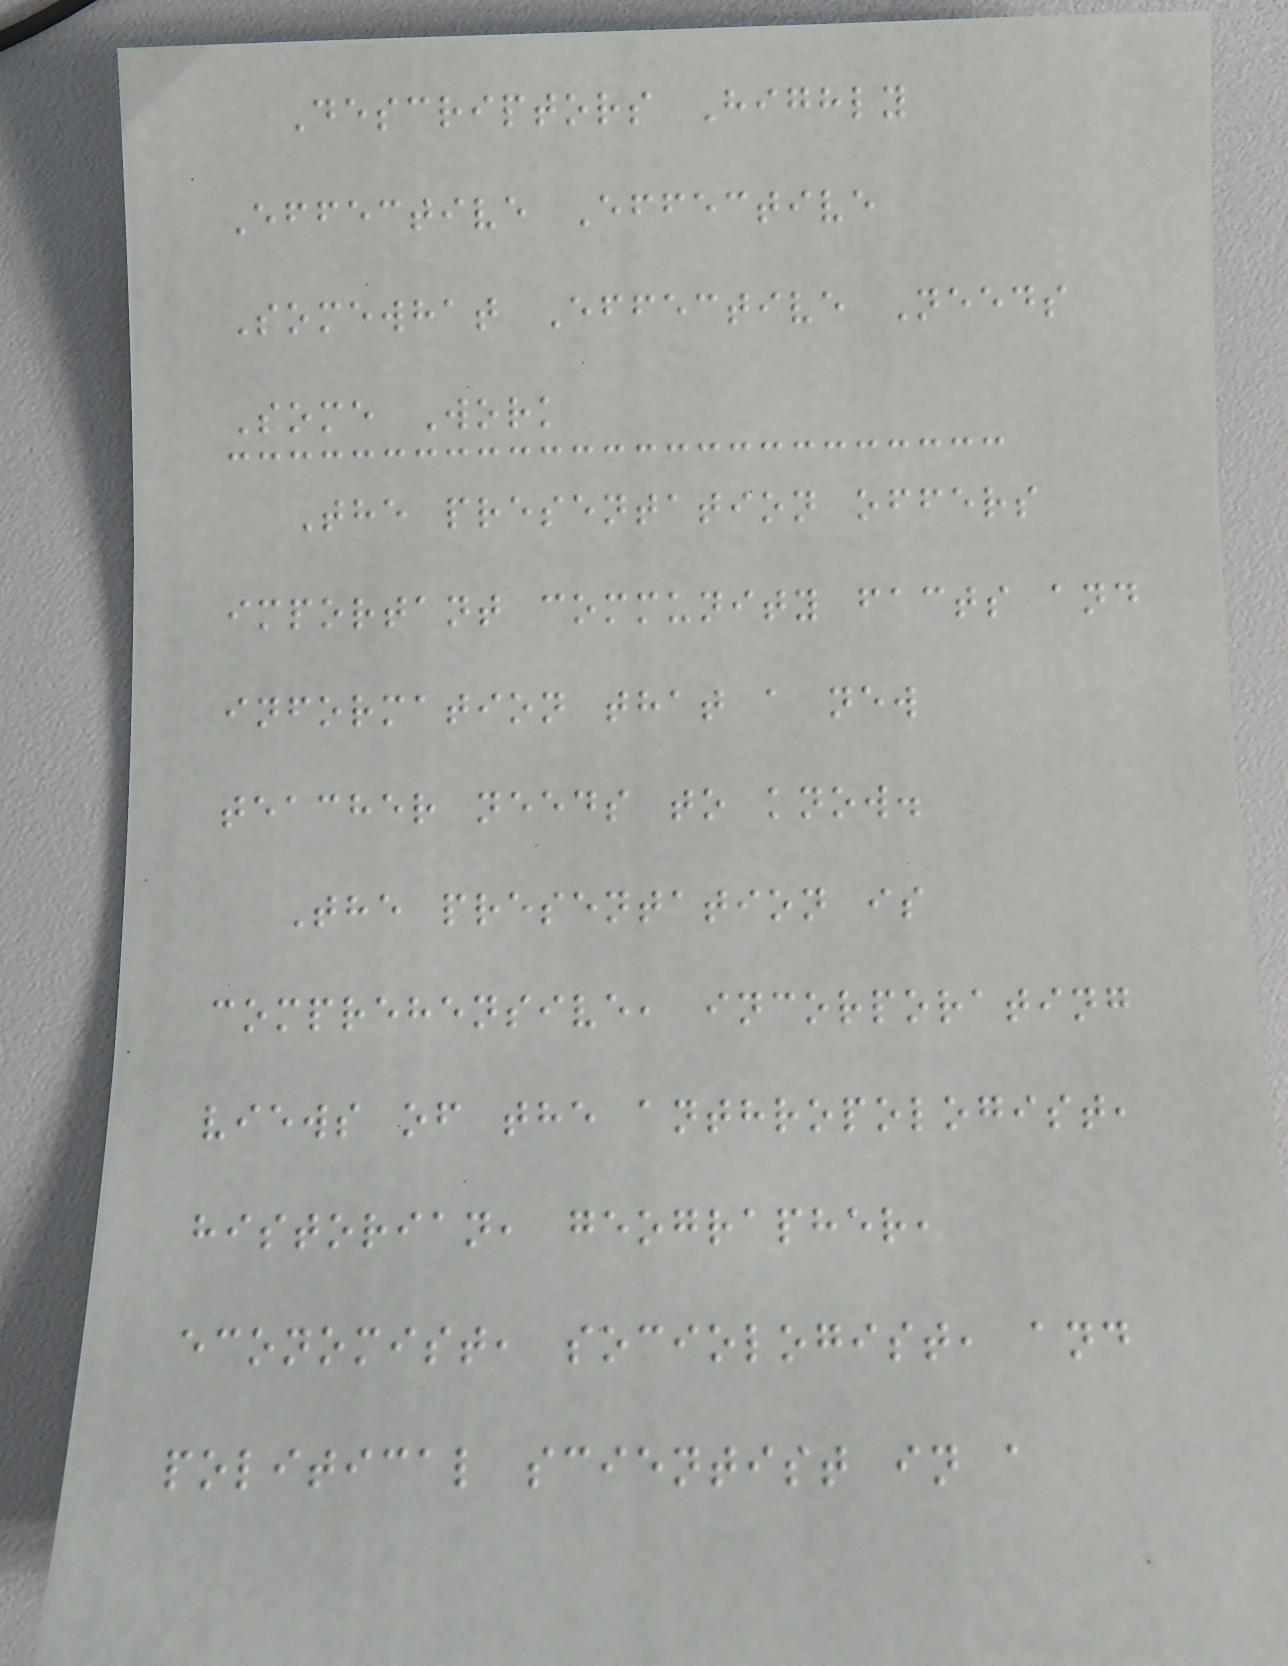Descriptors Highly
Effective Effective
Somewhat Effective Needs
Some Work
The presentation offers
important community facts and
information that a new
teacher needs to know.
The presentation is
comprehensive, incorporating
views of the anthropologist,
historian, geographer,
economist, sociologist, and
political scientist in a
